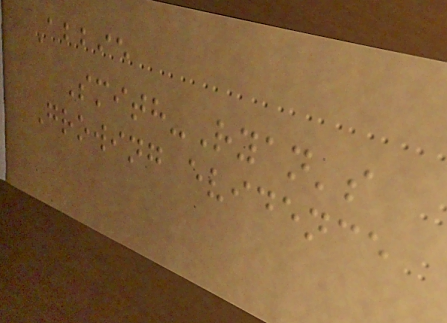Abbie
Smith-Ryan's
Growing evidence
